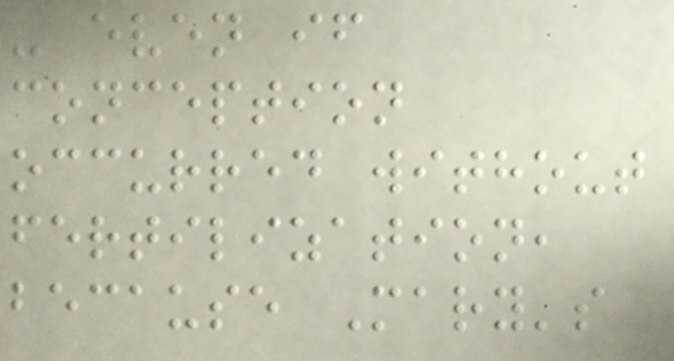- even if
conception
occurred without
fertilization,
because Mary's
